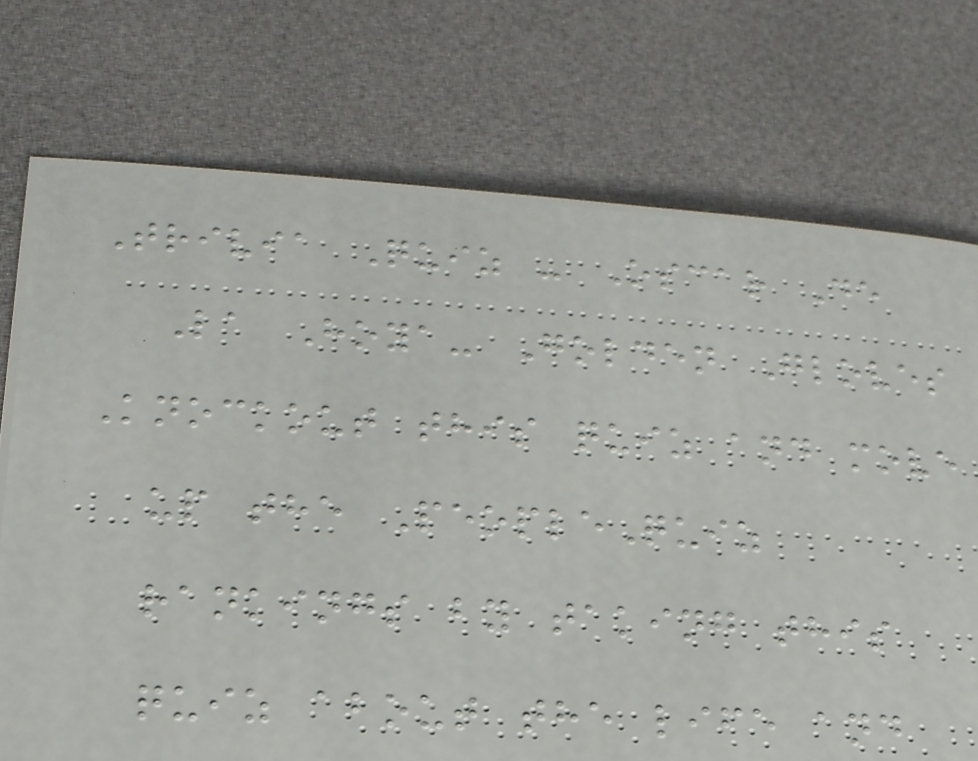Trivia Quiz - Oscar De
La Hoya- Golden Gloves
Knockout this quiz and move
up the PeopleQuiz
rankings by taking this
quiz about the life and
